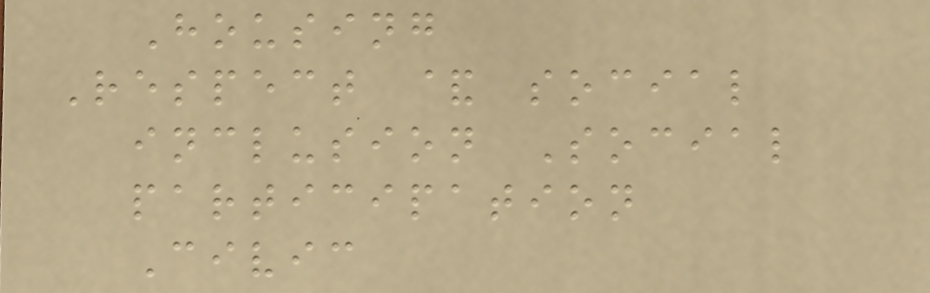Housing
Respect & social
inclusion Social
participation
Civic
